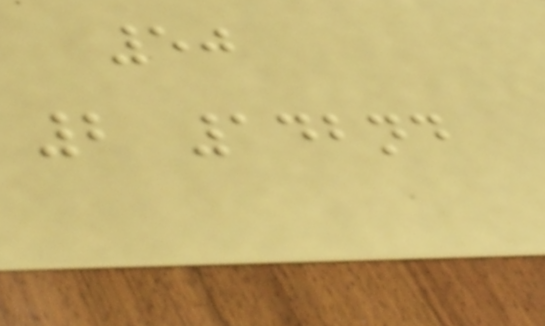50
2 142nd
